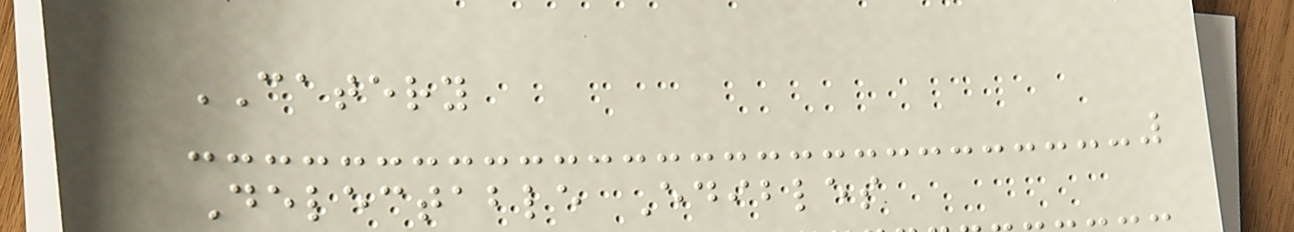CATERY
Delectable Edibles
